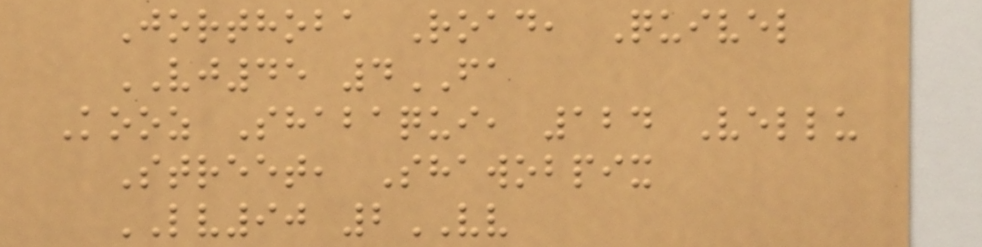Jorthoba Road, Quivel
VJ45 4FA
Kooz Shabaqui, 124 Vellu
Street, Shawobpix
LV90 2VV
